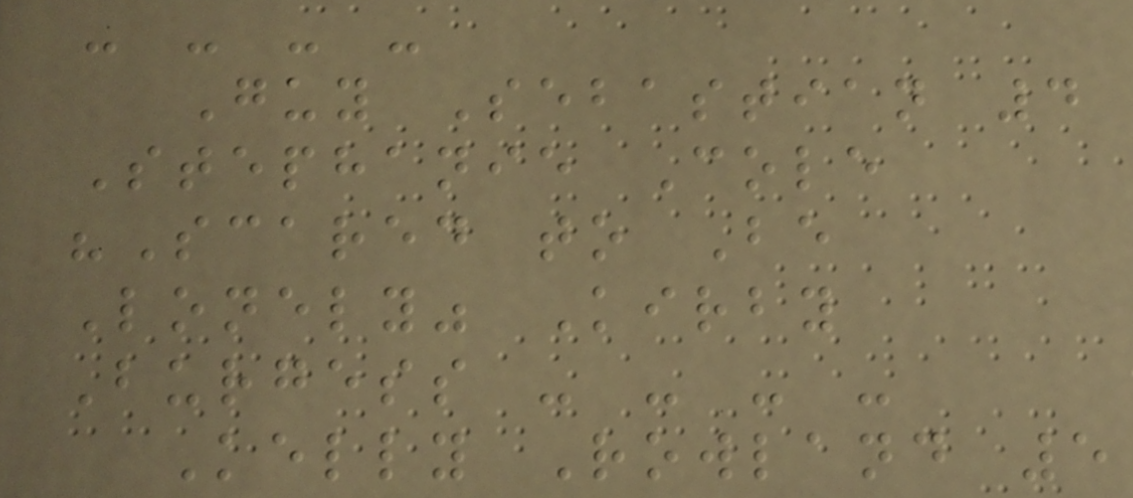- - - -
Guy Sebastian 4
Stephanie Cole
"Scared to Be
Lonely" Kirby
Burgess - - - -
Kelly Rowland 5
